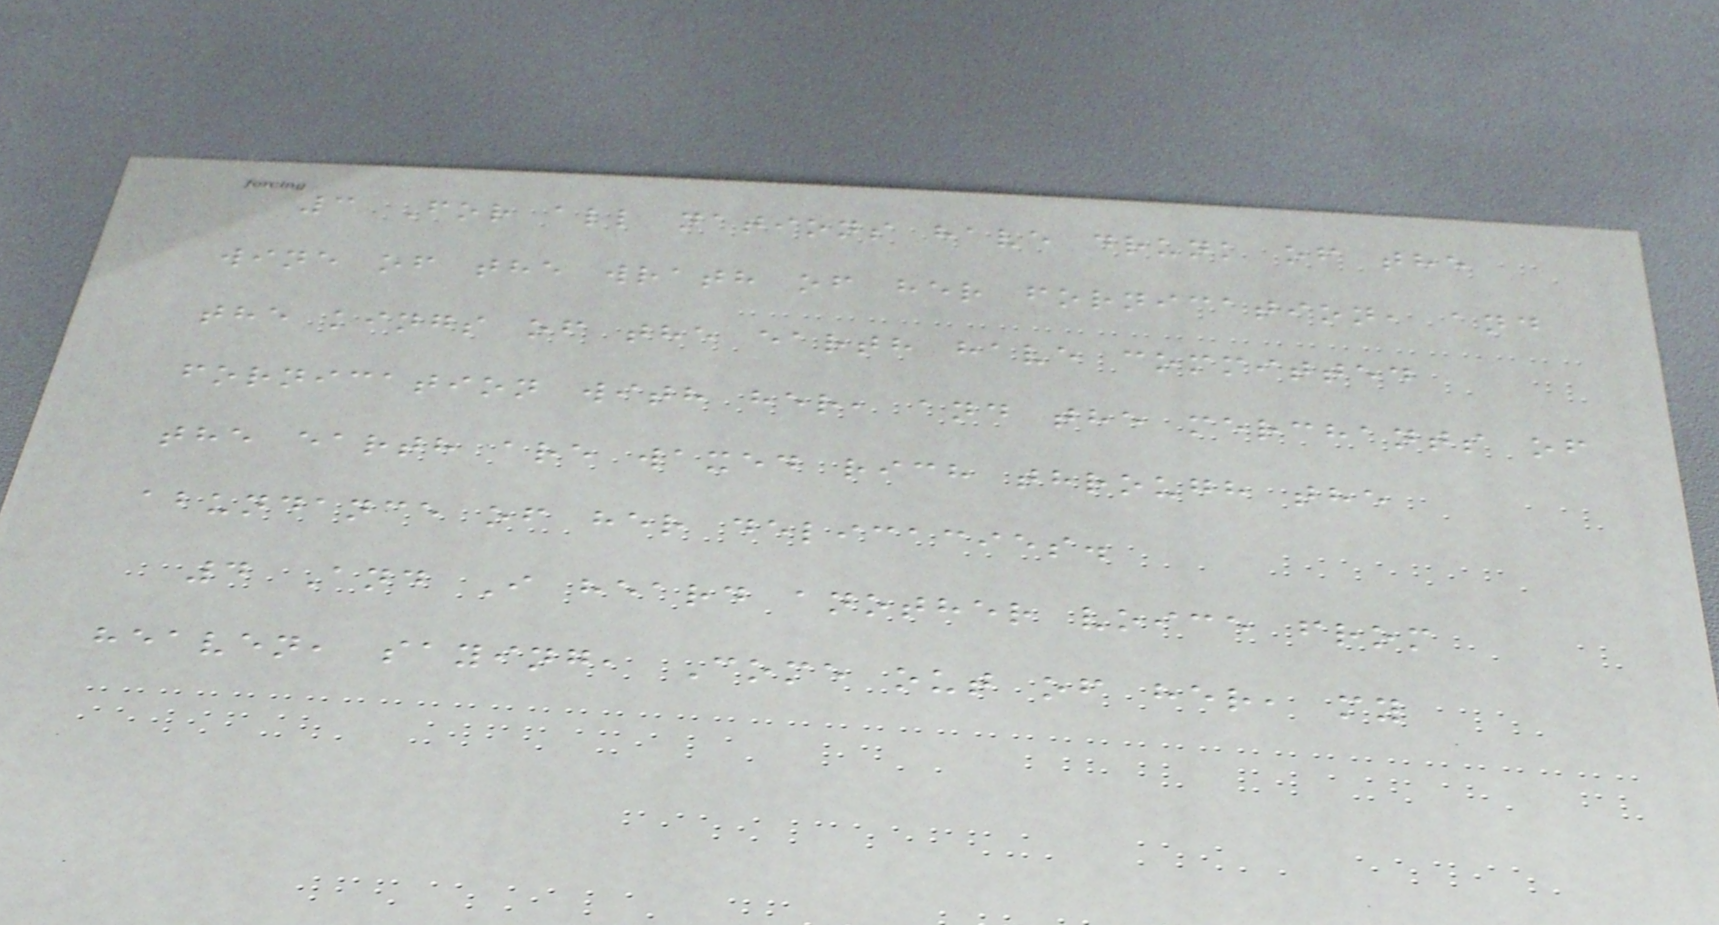3 For all nations have drunk of the
wine of the wrath of her fornication, and
the kings of the earth have committed
fornication with her, and the merchants of
the earth are waxed rich through the
abundance of her delicacies.
4 And I heard another voice from
heaven, saying, Come out of her, my
